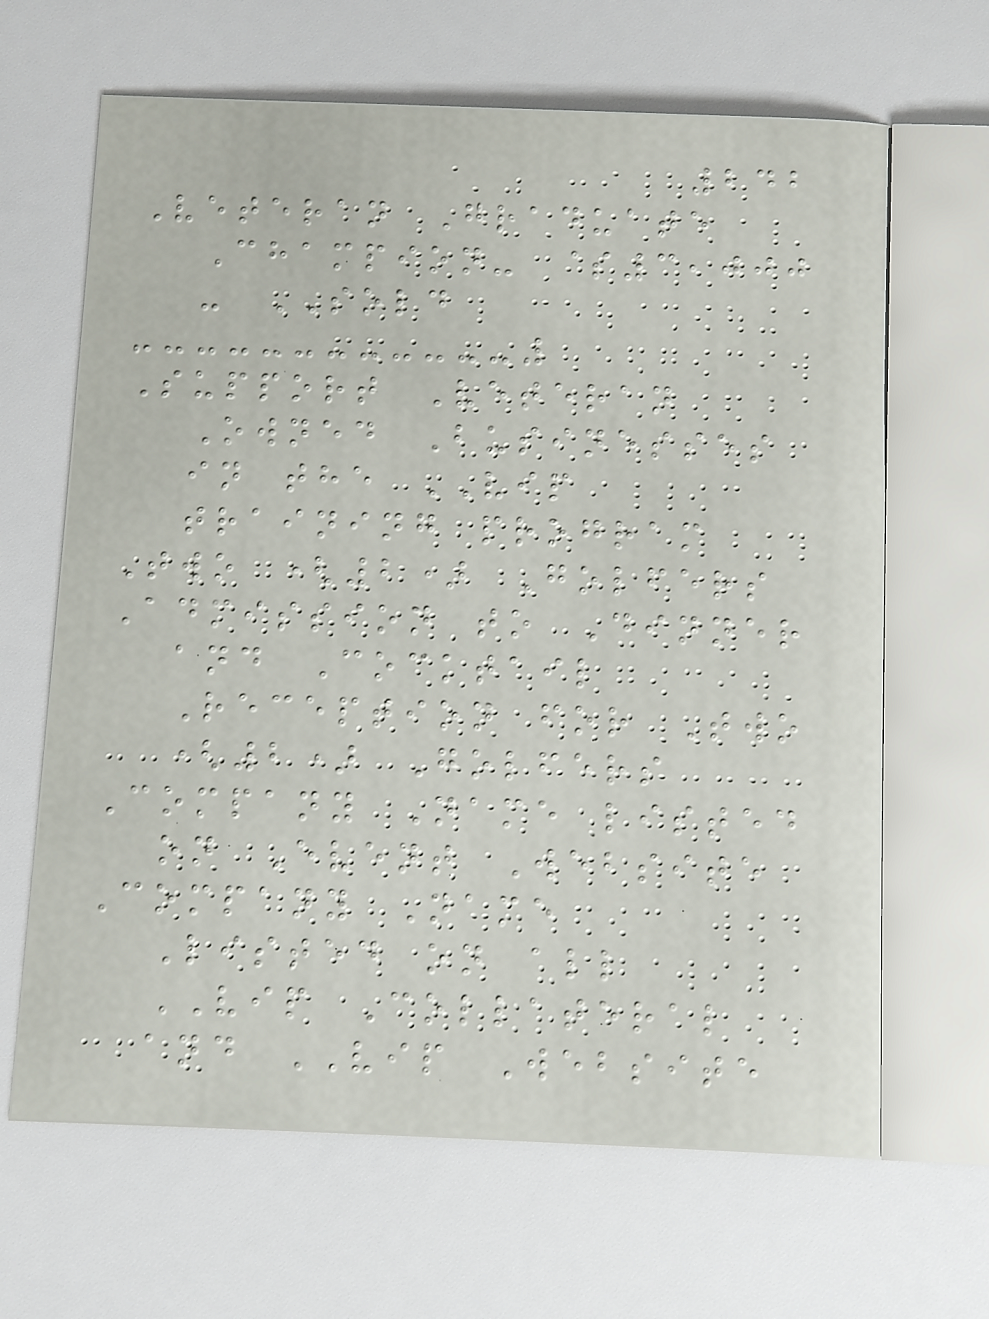242
Veteran Graduate
Champion- $3,000
- SOLD
Support Veteran
Owned Businesses
in the VIP
training program
Two (2) Golfers
Admission to Dinner
and Cocktail
Reception for Two
(2) Golfers
Company Name listed
on Event Website
Company Name
Listed on all
VIP Collateral
and VIP Website
